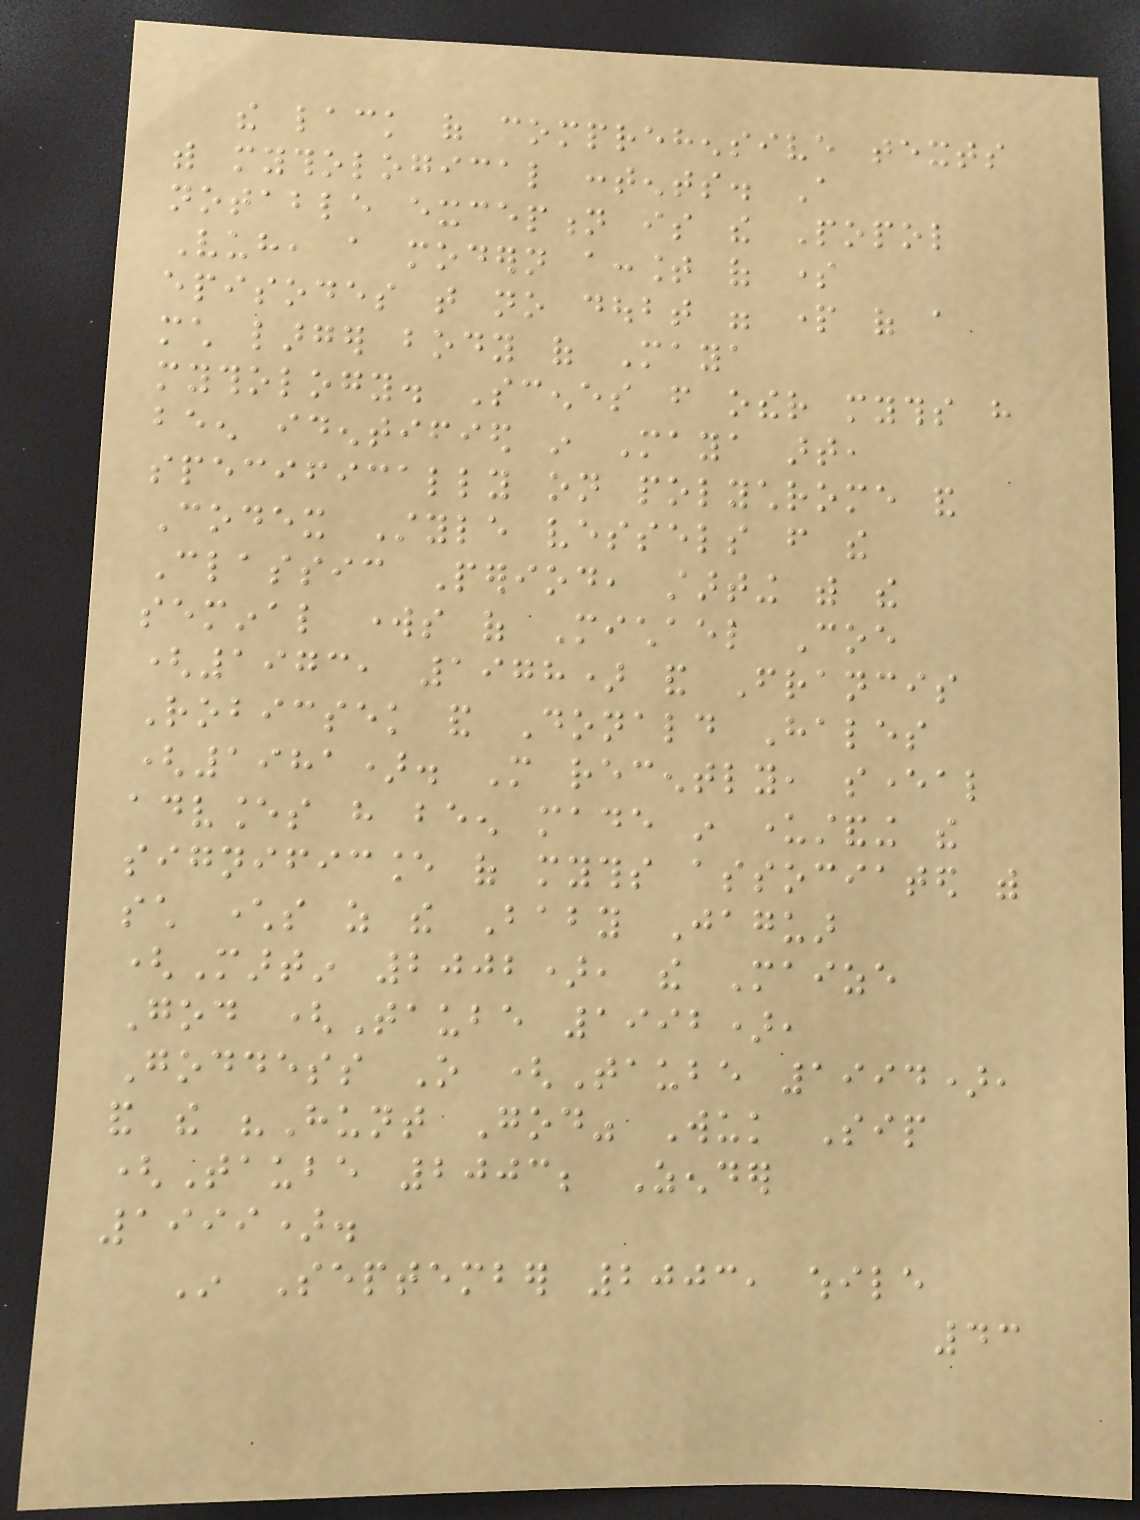the lack of comprehensive texts
with mythological contents. A
notable exception is the Popol
Vuh, a modern account of some
episodes that no doubt were part of a
much larger body of Maya
mythology. Scenes from other myths have
been identified in Maya art,
specifically on polychrome and
Codex Style vessels from the
Classic Period, starting with the
seminal works of Michael Coe
(1973, 1978) and Francis
Robicsek and Donald Hales
(1981). More recently, several
advances have been made in understanding the
significance of myths associated with
such characters as the Baby Jaguar
(Martin 2002), the Maize
God (Taube 1992),
Goddess O (Taube 1994),
and the "Hunt God" Wuk Sip
(Taube 2003; Zender
1999).
In September 2003, while
43
